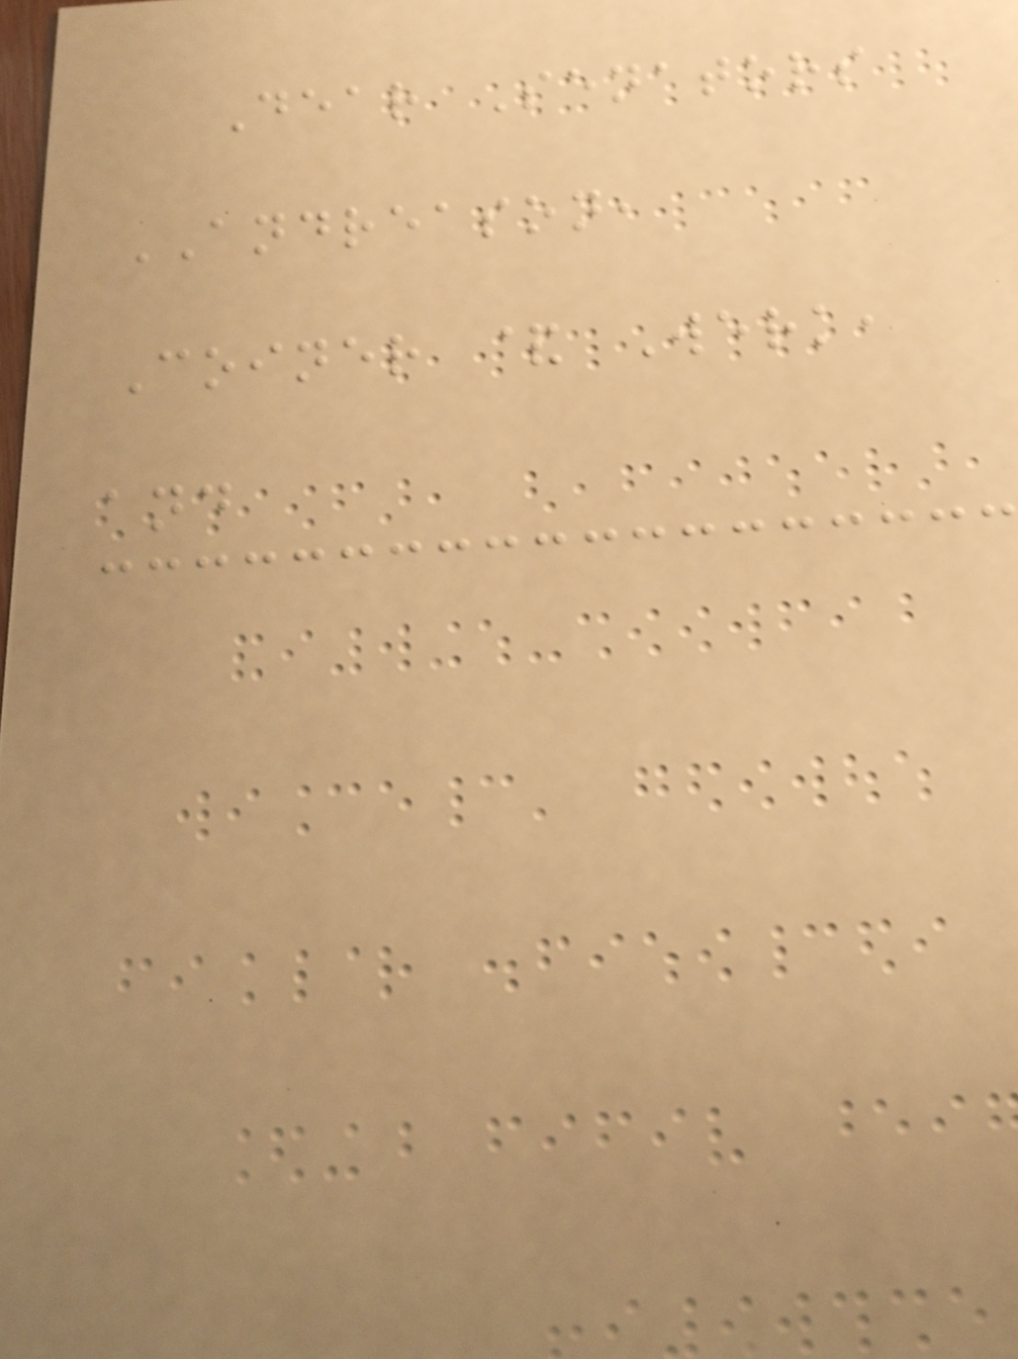Dear Senators
ANDREASON,
Coiner & Werk,
and
